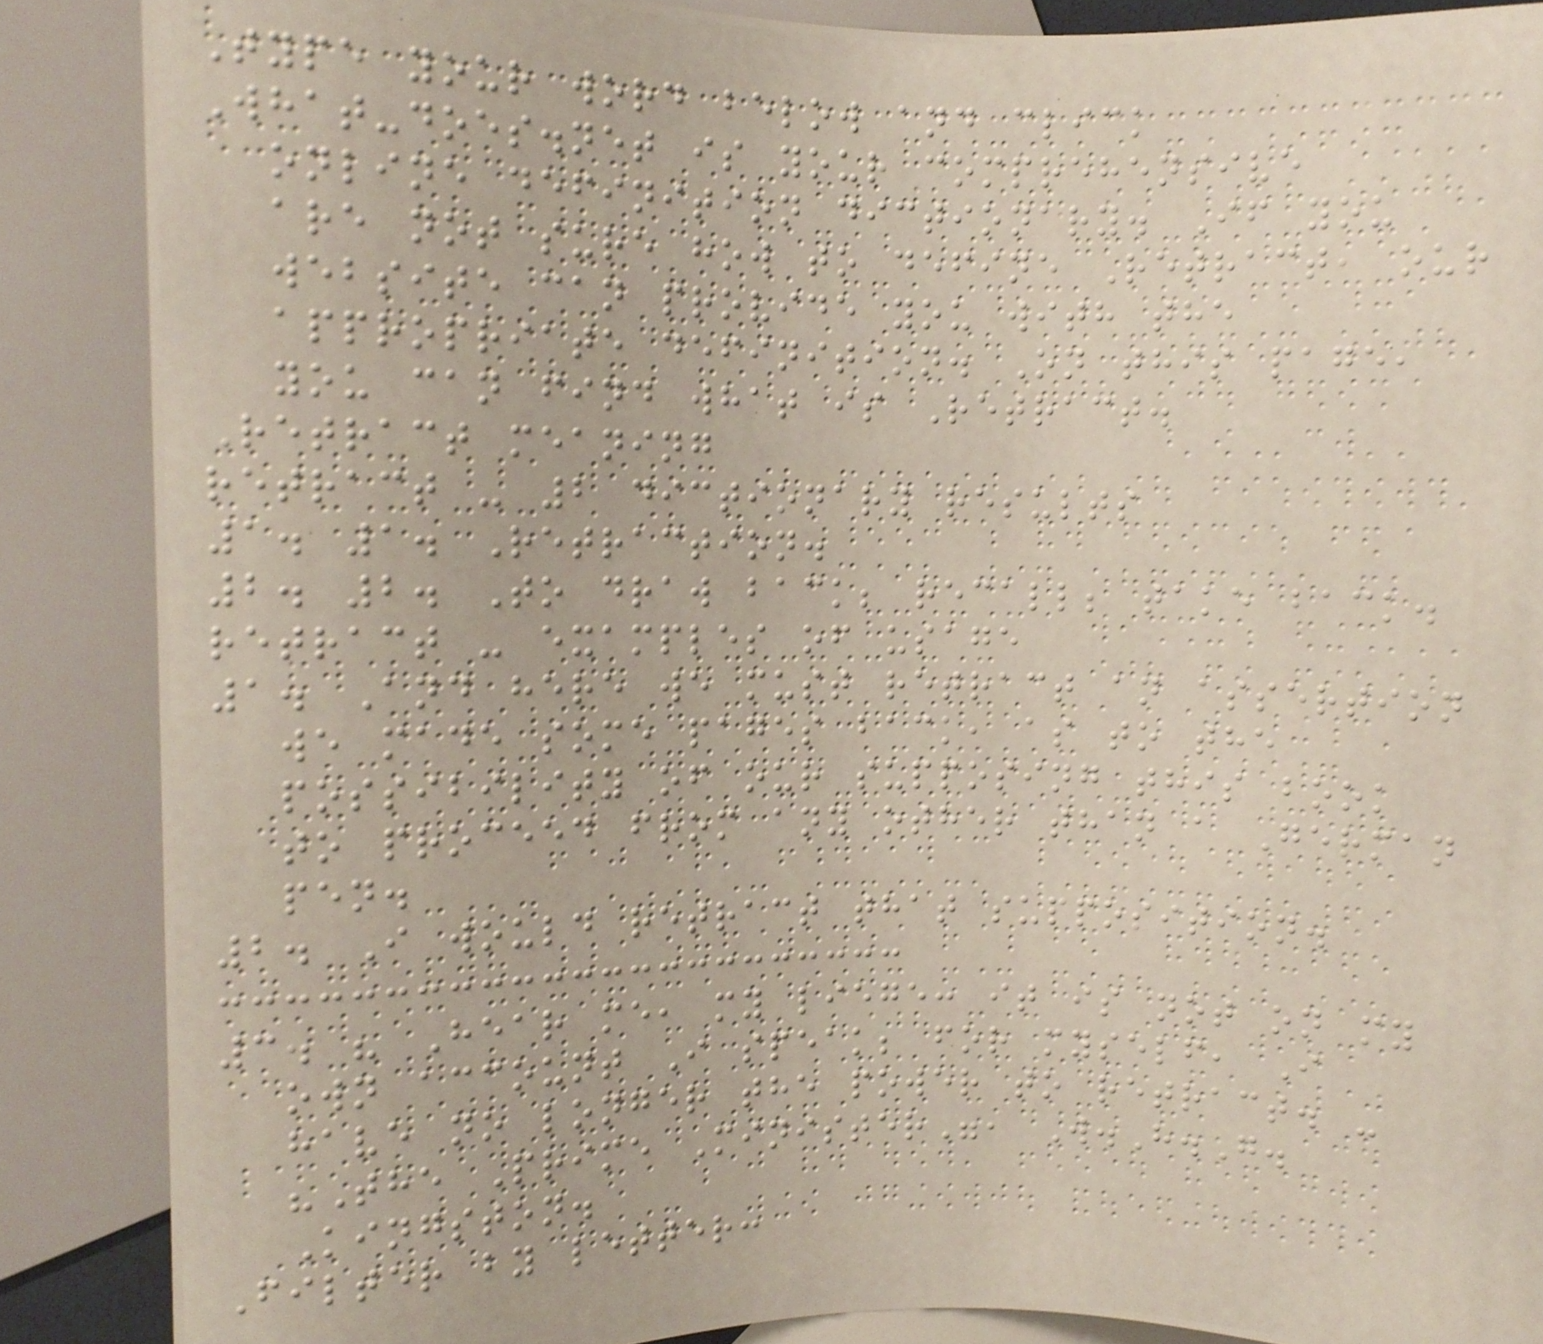Type your word below and click
What-does.net is your comprehensive
online definition dictionary. If you
are not sure how to define Retract, our
website can provide you with the
appropriate definition. On this page,
you can find what is Retract.
Retract meaning
retract - 2 dictionary results
1. 1. Retraction.
2. 2. To draw back; recall; take back.
retract - examples of usage
1. And here we must retract an assertion
we made some pages back, as to the
possibility of our supposing this book
to proceed from any other than a German
pen.
2. I would retract that supposition.
3. " Hear me, my liege: it is not on my
own account I speak; for myself, I
have no longer the power to retract. -
"The Prime Minister", W.H.G.
Kingston.
Filter by letter:
